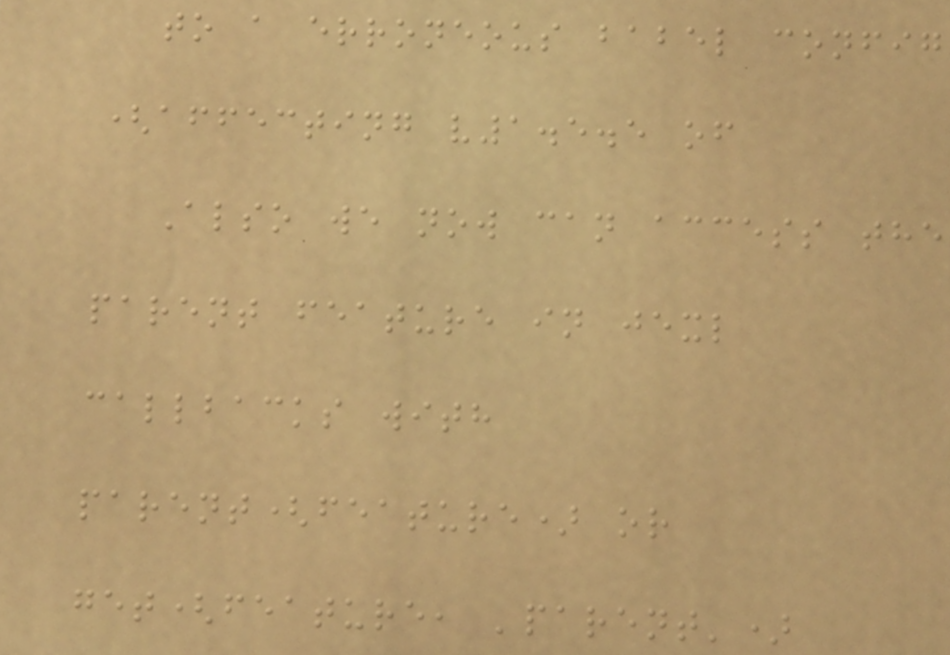to a erroneous babel config
(affecting v1.5.5 of
Also we now can access the
parent feature in jexl
callbacks with
parent(feature) or
get(feature, 'parent')
